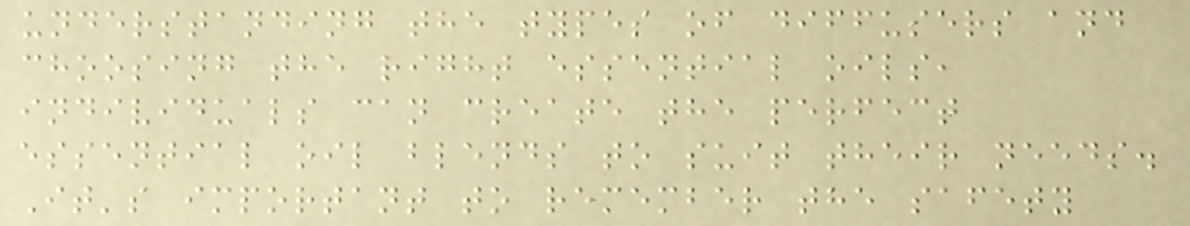understanding the types of diffusers and
choosing the right essential oils,
individuals can create the perfect
essential oil blends to suit their needs.
It's important to remember the safety
